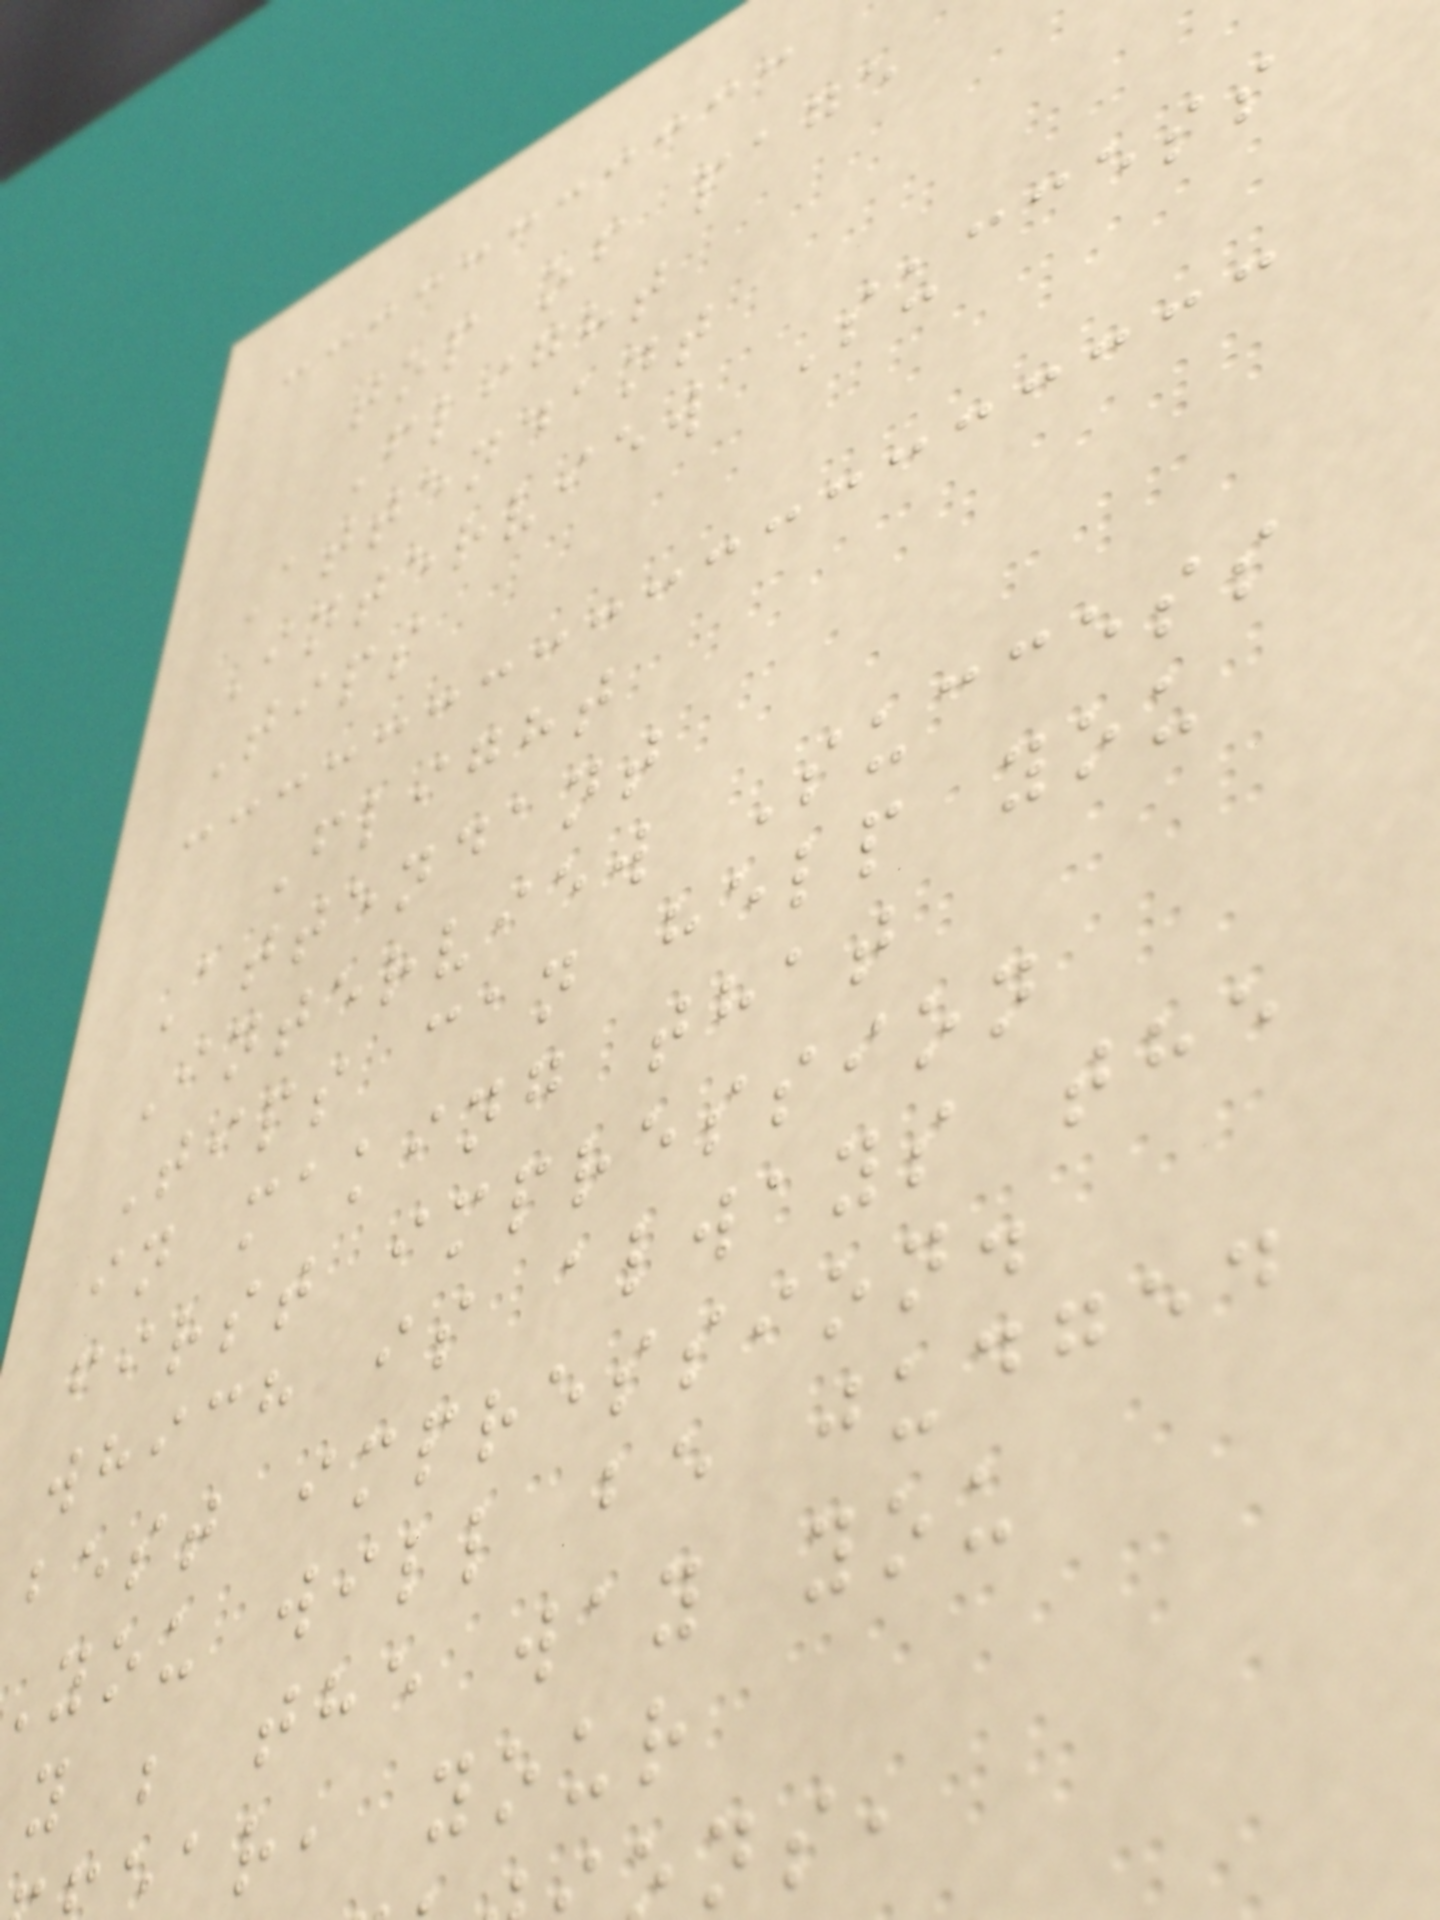top of page
Flight
Attendant
Interview Success
Tips
Flight
Attendant
Interview Success
Tips can help you
in making that
first impression
which is always the
best impression.
you will be judged
y ; the way you
ar, your
